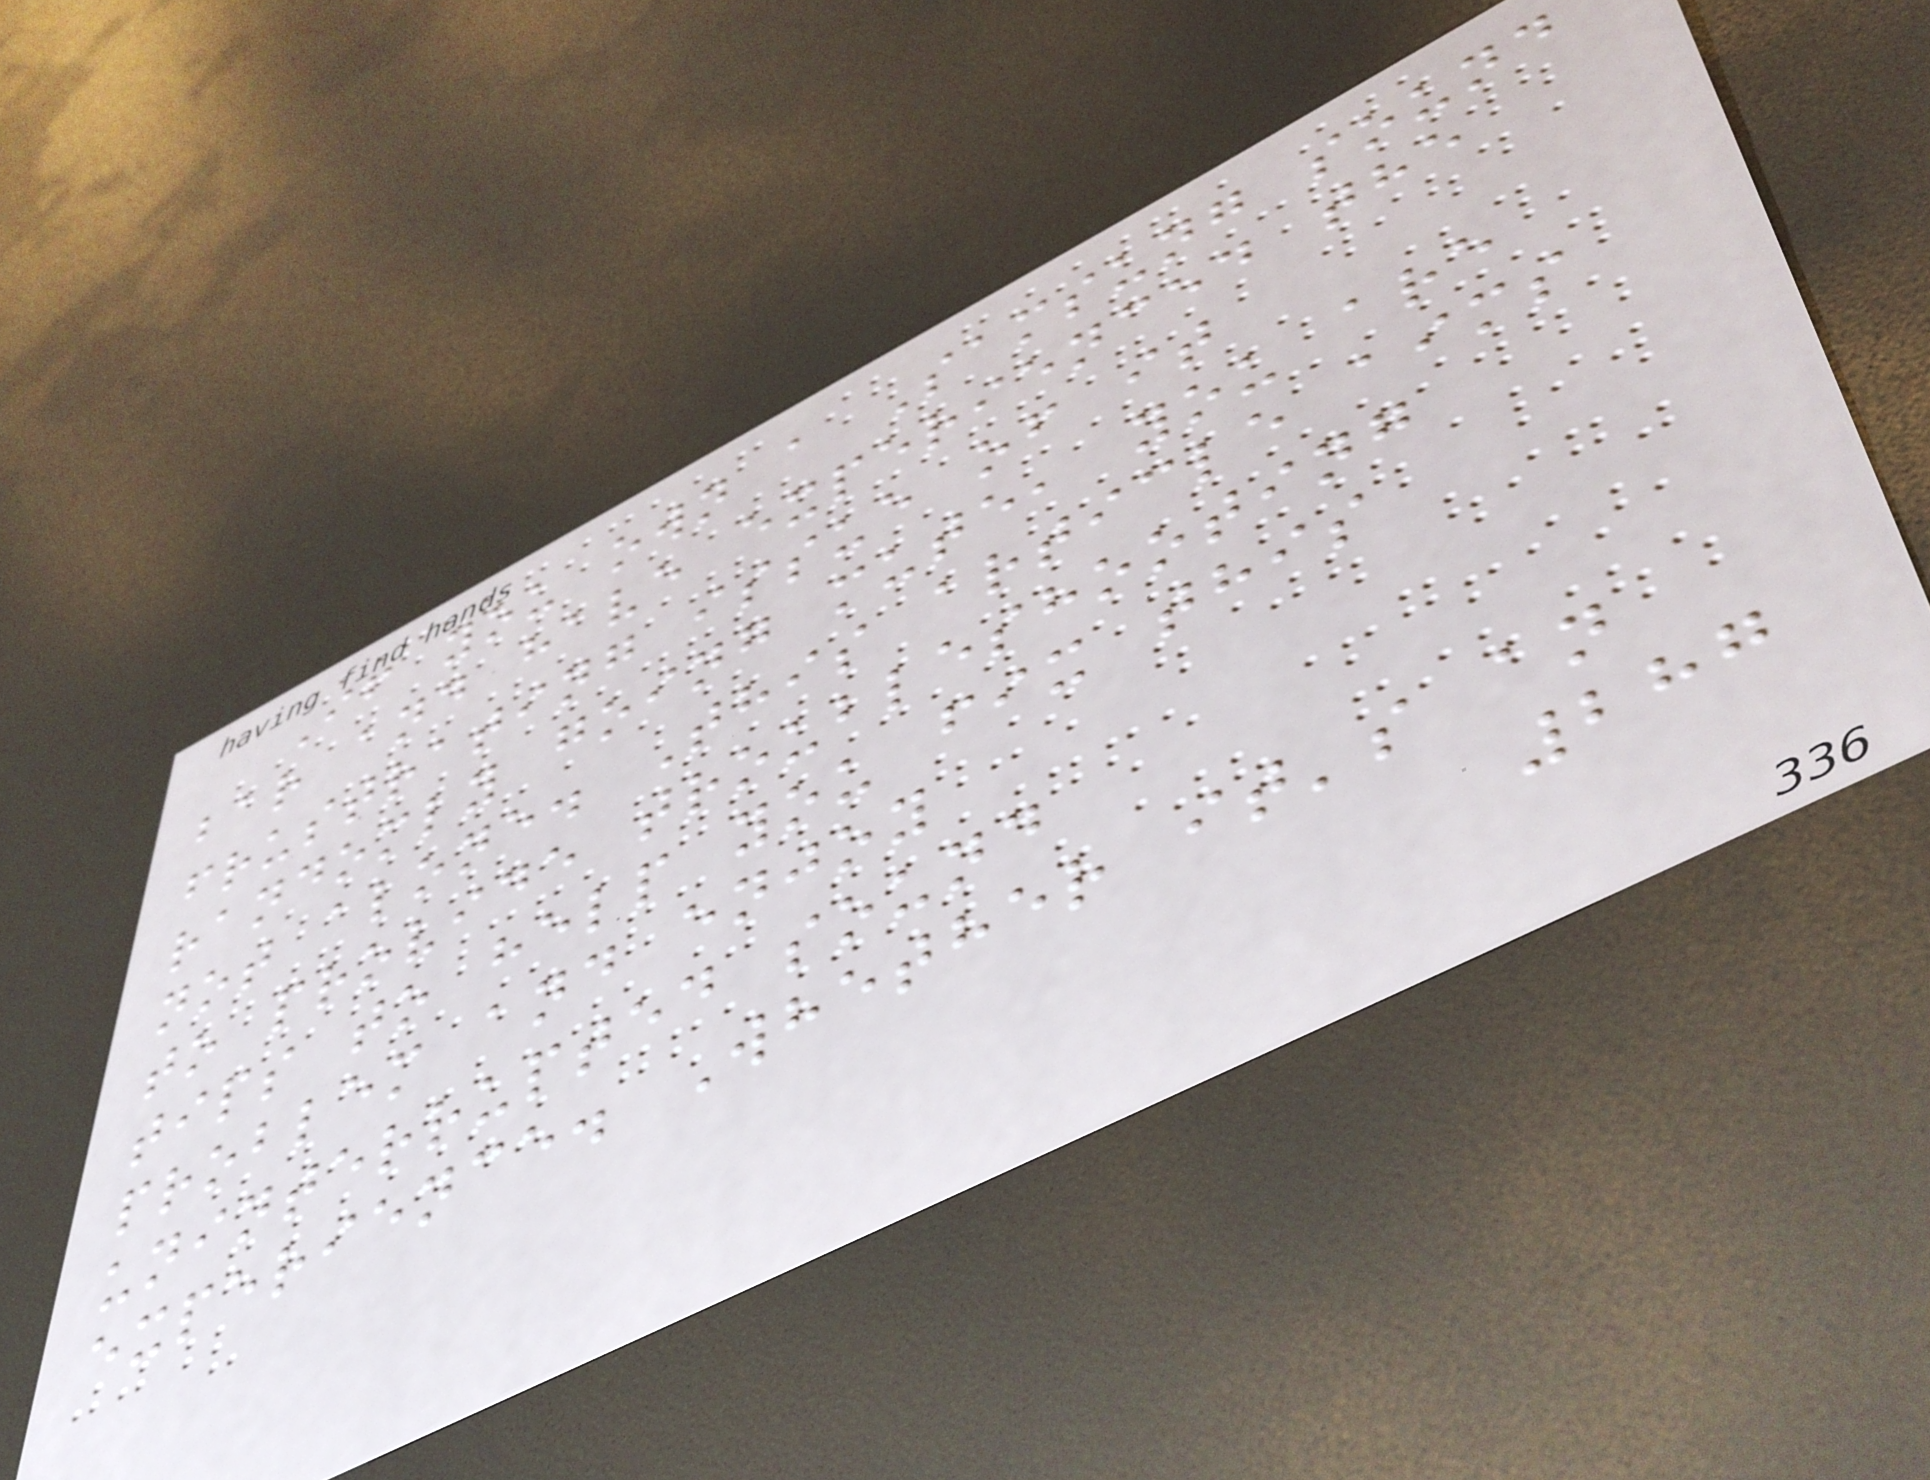If you own a Samsung sound
bar and have experienced the
frustrating issue of it
randomly going mute, you are
not alone. This article aims
to provide troubleshooting
tips to help you fix this
problem and enjoy
uninterrupted sound
experience. Whether it's an
287
